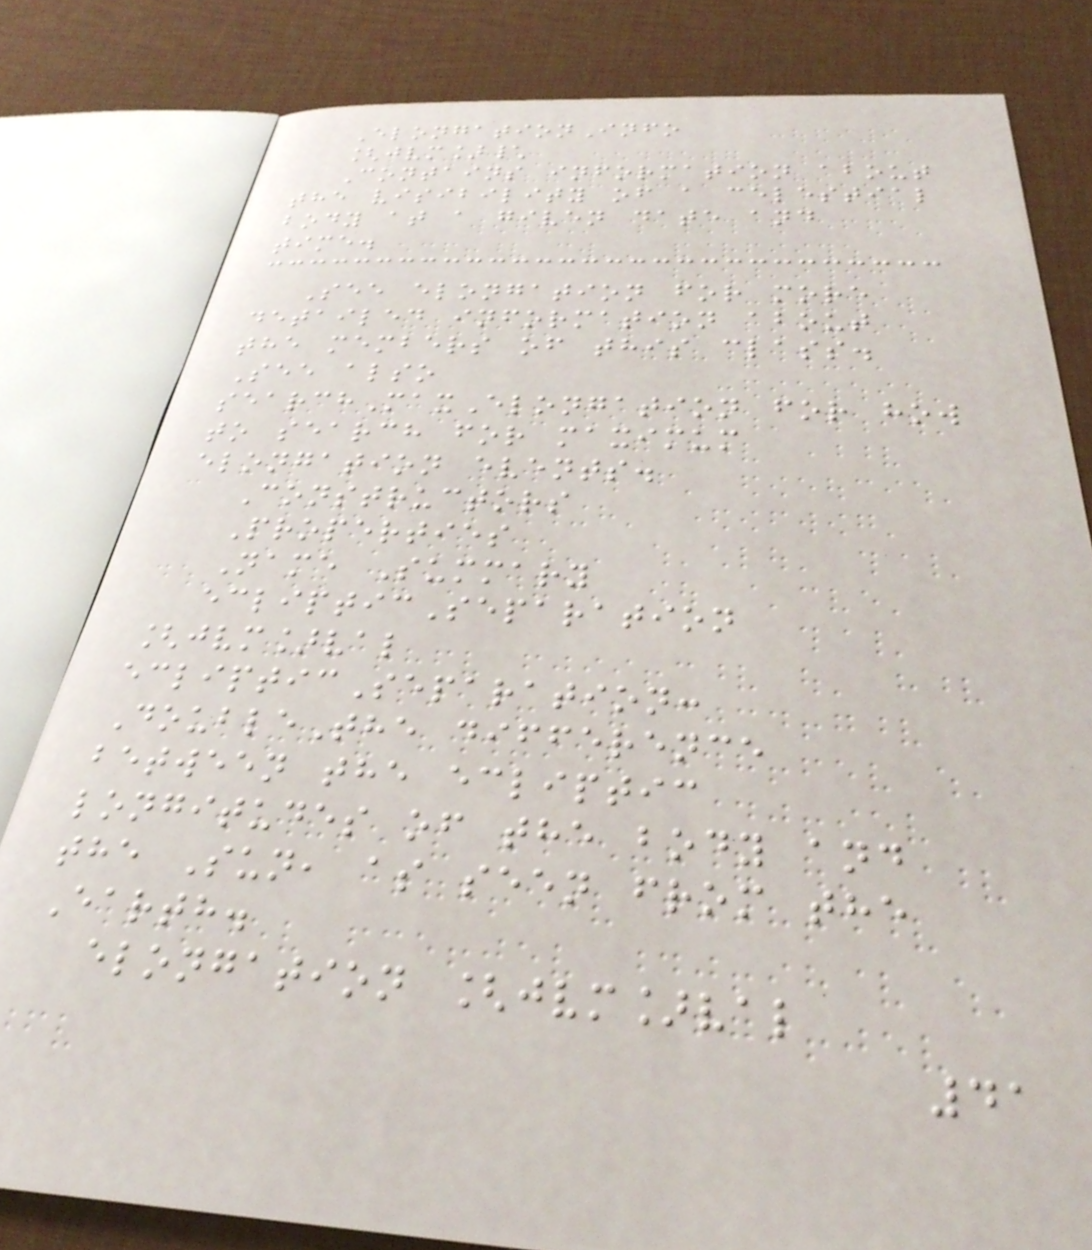ElongationInfo
[jvm]\
Contains information about
the visibility of a celestial
body at a given date and
time.
See elongation for more
detailed information about
the members of this class.
See also
searchMaxElongation for how
to search for maximum
elongation events.
Constructors
Properties
Name Summary
eclipticSeparation
[jvm]val
eclipticSeparation:
DoubleThe difference
between the ecliptic
longitudes of the body and
the Sun, as seen from the
Earth.
elongation [jvm]val
41
